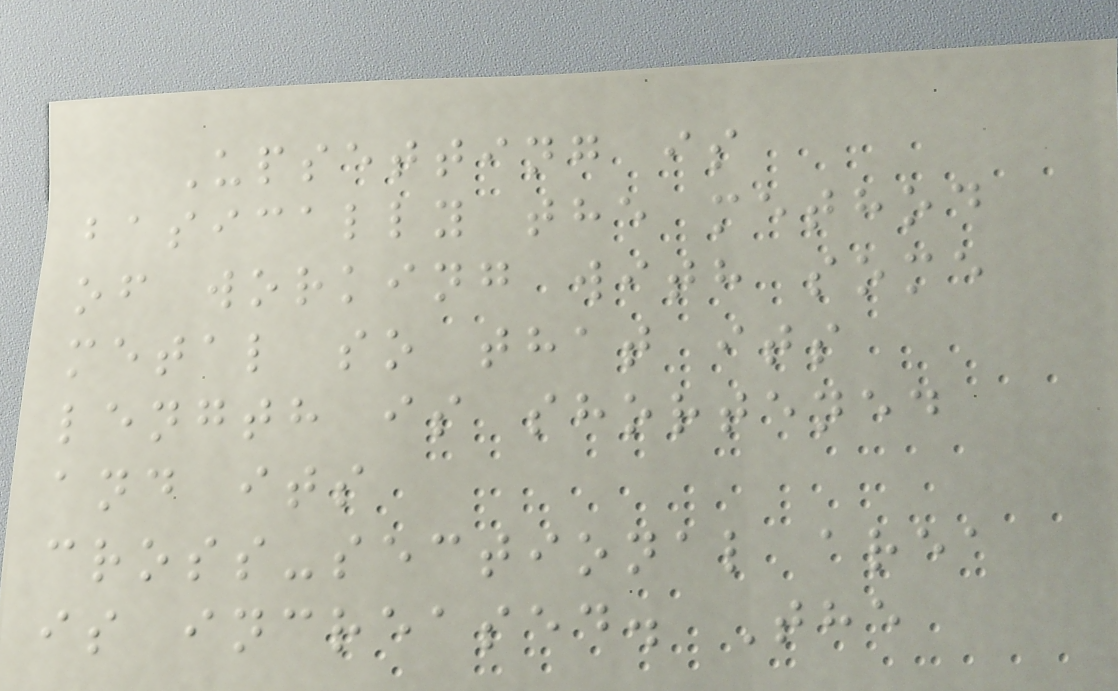Upsetting is
basically the method
of working with some
metal so that its
length is shortened
and its
cross-sectional area
is increased. The
